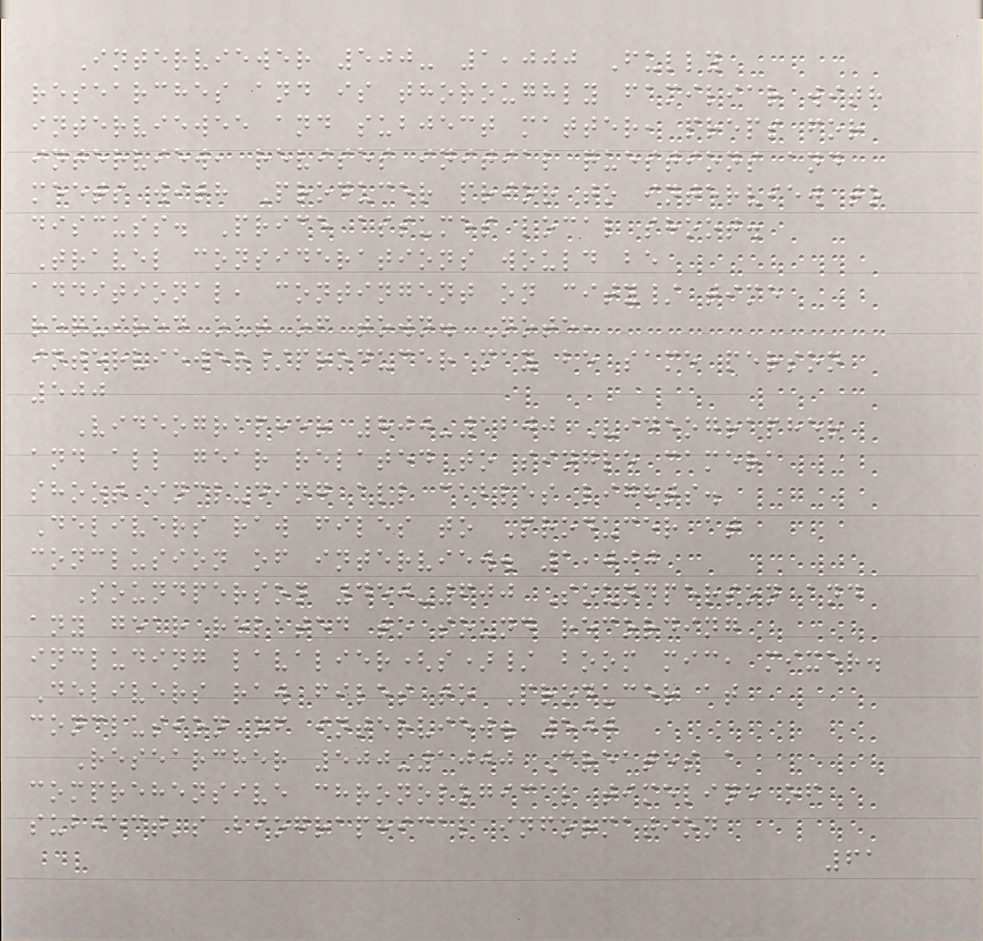Interviewer 500- 1,000 Fully
researches and is thoroughly familiar with
interviewee and subject matter, preps for
interview, revises initial questions and
meets with Producer prior to interview to
discuss. Price assumes local shoot.
Travel considerations would be
additional, contingent on city/ time
required out of town. Note,
interviewer/producer may be same person
500
Videographer 800-1200 Videographer
and all gear related to single camera
shoot including all cables lights.
Delivers raw files to Producer at
conclusion of interview. 1,000
Soundperson 450-600 Soundperson and
any gear related to sound recording
including lavalier(s)/ boom mic, mixer.
Delivers raw files to Producer at
conclusion of interview. 500
Researcher 500-1000 Creates a
comprehensive chronological timeline of
subject's biographical information
61
